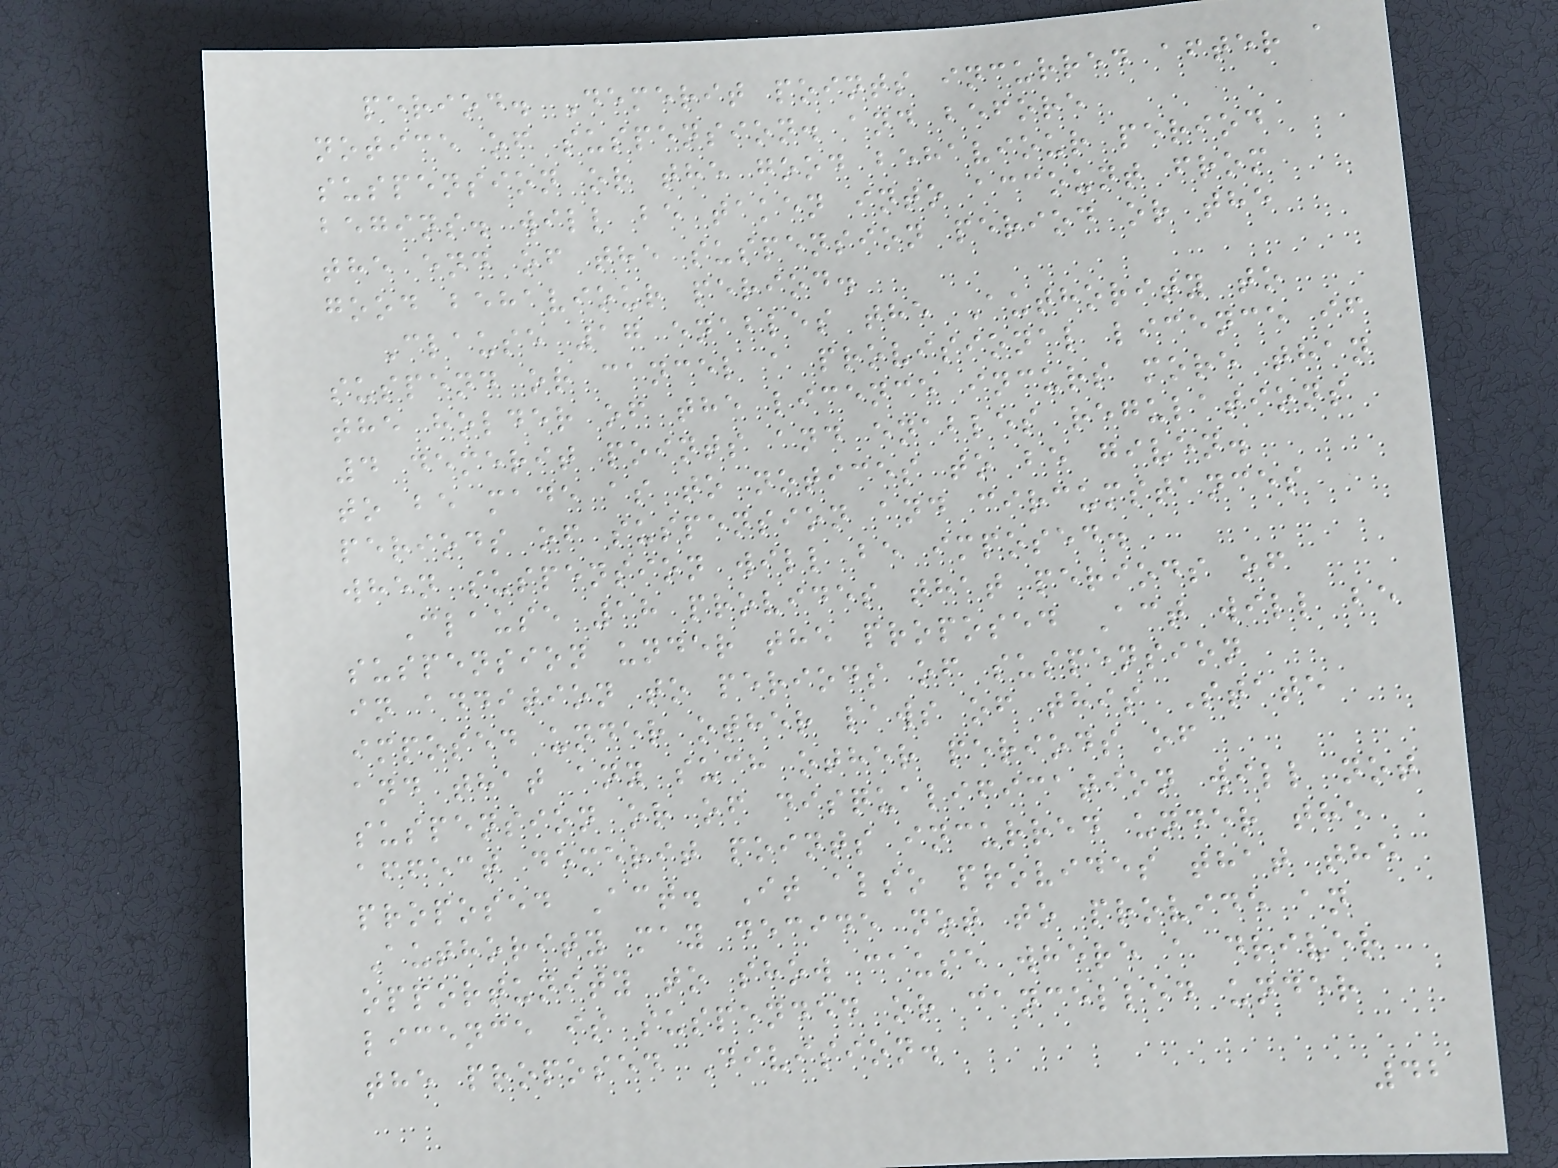period. Demerit points incurred after a
notice of suspension. and before
suspension or the good behaviour period
begins. will be taken into account from
the end of the suspension period or the
good behaviour period.
Clause 17 enables the Authority to
suspend or cancel a provisional licence if
the holder of the licence incurs more than
4 demerit points and enables regulations
to be made as to notices to be given.
periods of suspension and circumstances
when suspension will be imposed.
Clause 18 provides that periods of
suspension under the proposed Act will be
in addition to periods of suspension
imposed under other laws of this State
and that any such other periods of
suspension or of disqualification will not
affect demerit points incurred under the
proposed Act. It also provides that the
Authority may decide not to provide an
opportunity to show cause where a driver
licence is suspended or cancelled under
the proposed Division.
42
